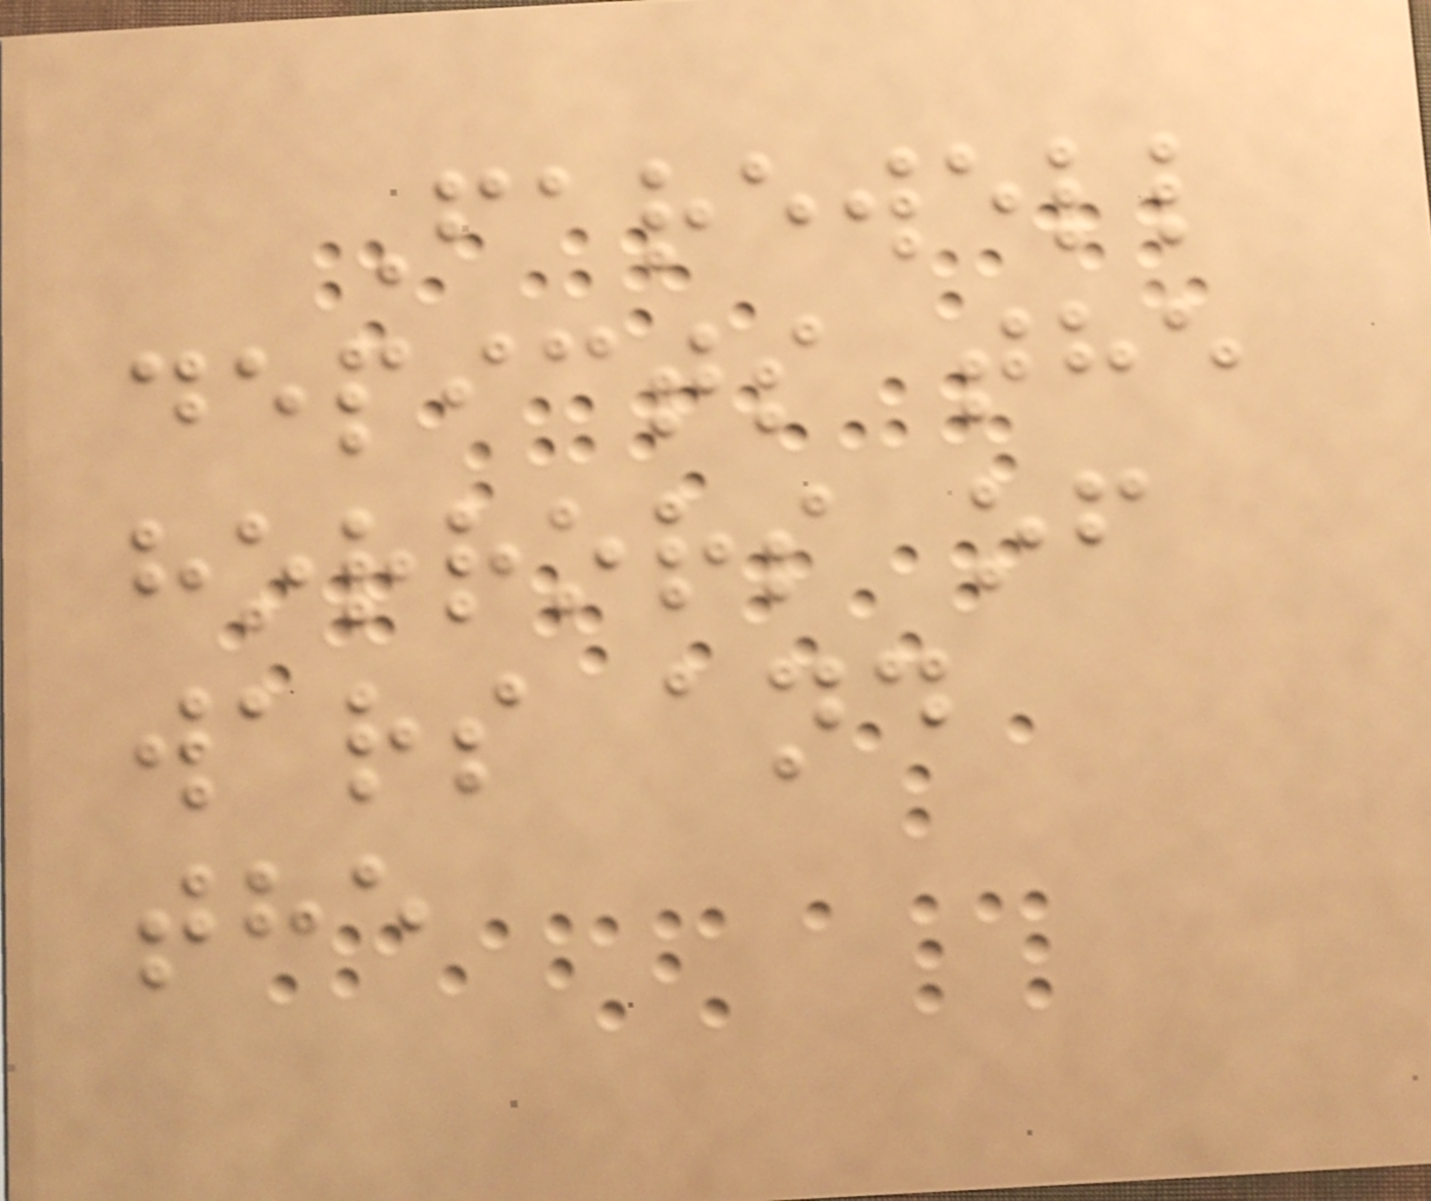Farewell
depicts the
horrors of
wars and
the
